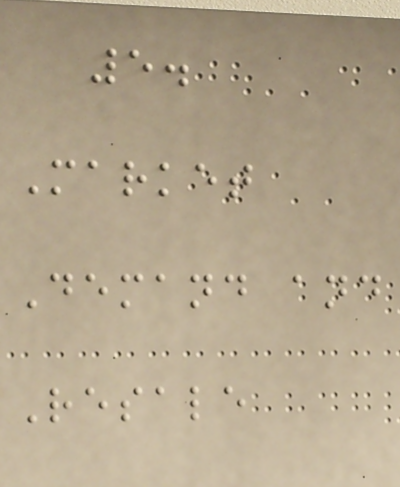5.
Market
Demand and
Resale
